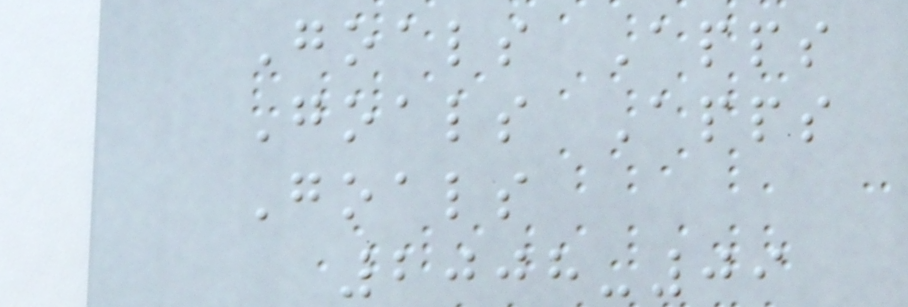Goals Apps
Goals Apps
Goals
2008-09
